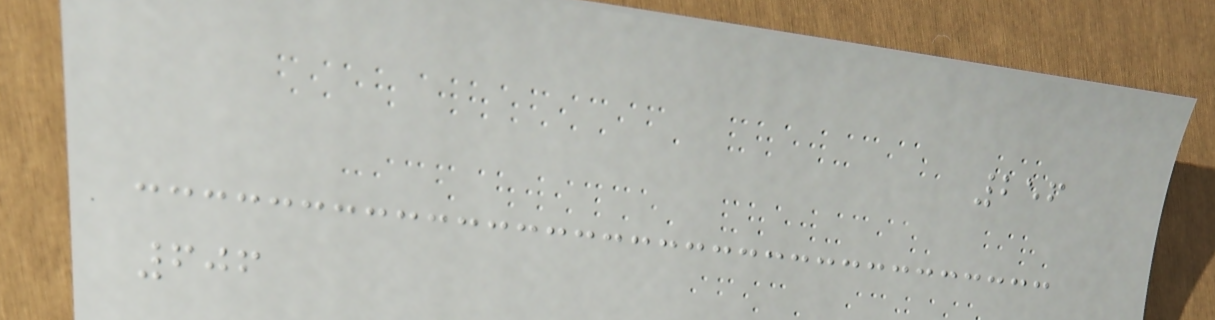256
606
